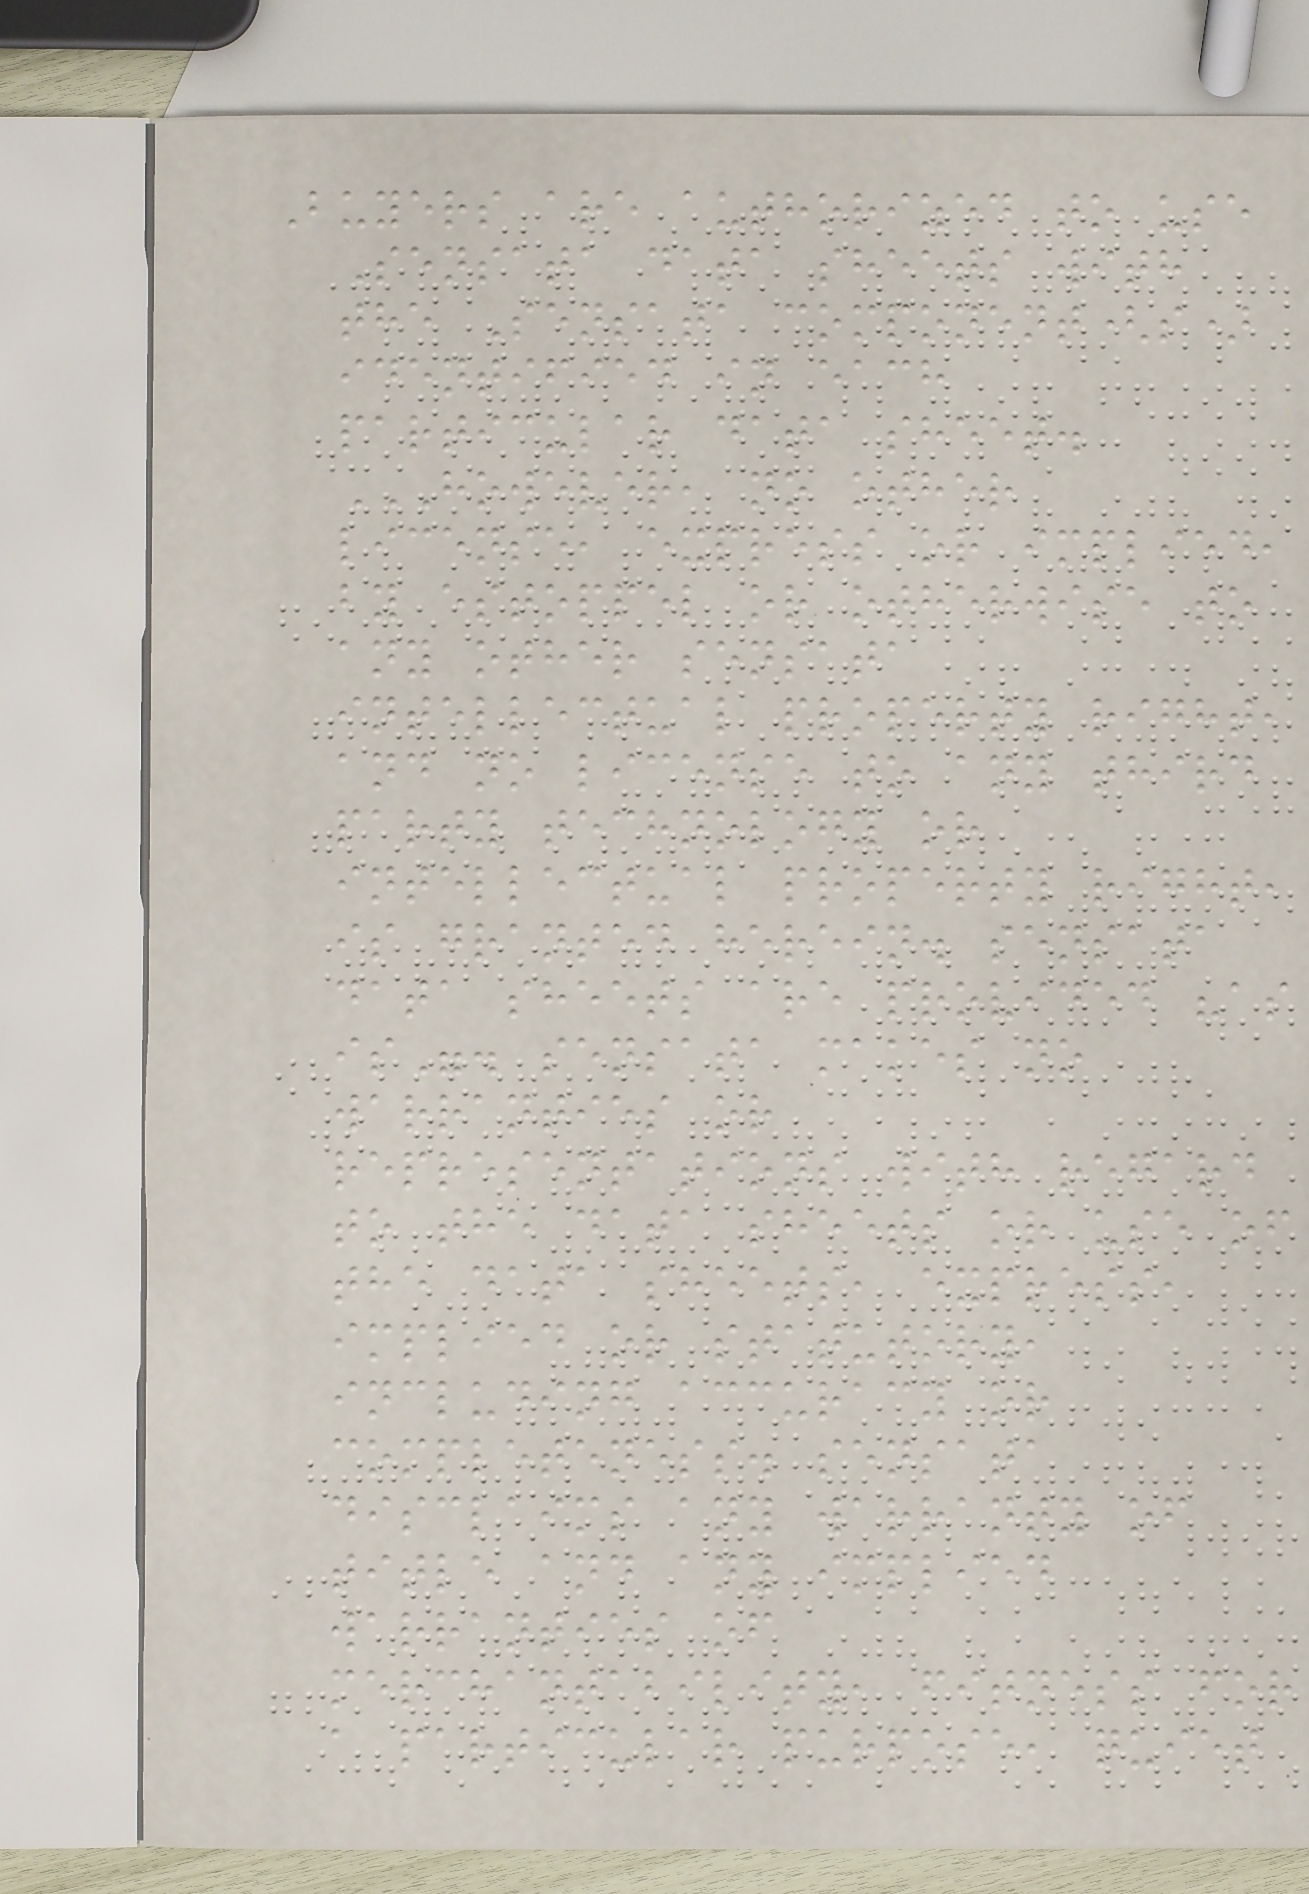Buyers are authorized to use
Sensata data sheets with
the Sensata component(s)
identified in each
particular data sheet.
HOWEVER, NO OTHER
LICENSE, EXPRESS OR IMPLIED,
BY ESTOPPEL OR OTHERWISE TO
ANY OTHER SENSATA
INTELLECTUAL PROPERTY RIGHT,
AND NO LICENSE TO ANY THIRD
PARTY TECHNOLOGY OR
INTELLECTUAL PROPERTY RIGHT,
IS GRANTED HEREIN. SENSATA
DATA SHEETS ARE PROVIDED "AS
IS". SENSATA MAKES NO
WARRANTIES OR
REPRESENTATIONS WITH REGARD
TO THE DATA SHEETS OR USE OF
THE DATA SHEETS, EXPRESS,
IMPLIED OR STATUTORY,
INCLUDING ACCURACY OR
COMPLETENESS. SENSATA
DISCLAIMS ANY WARRANTY OF
TITLE AND ANY IMPLIED
WARRANTIES OF
MERCHANTABILITY, FITNESS FOR
A PARTICULAR PURPOSE, QUIET
